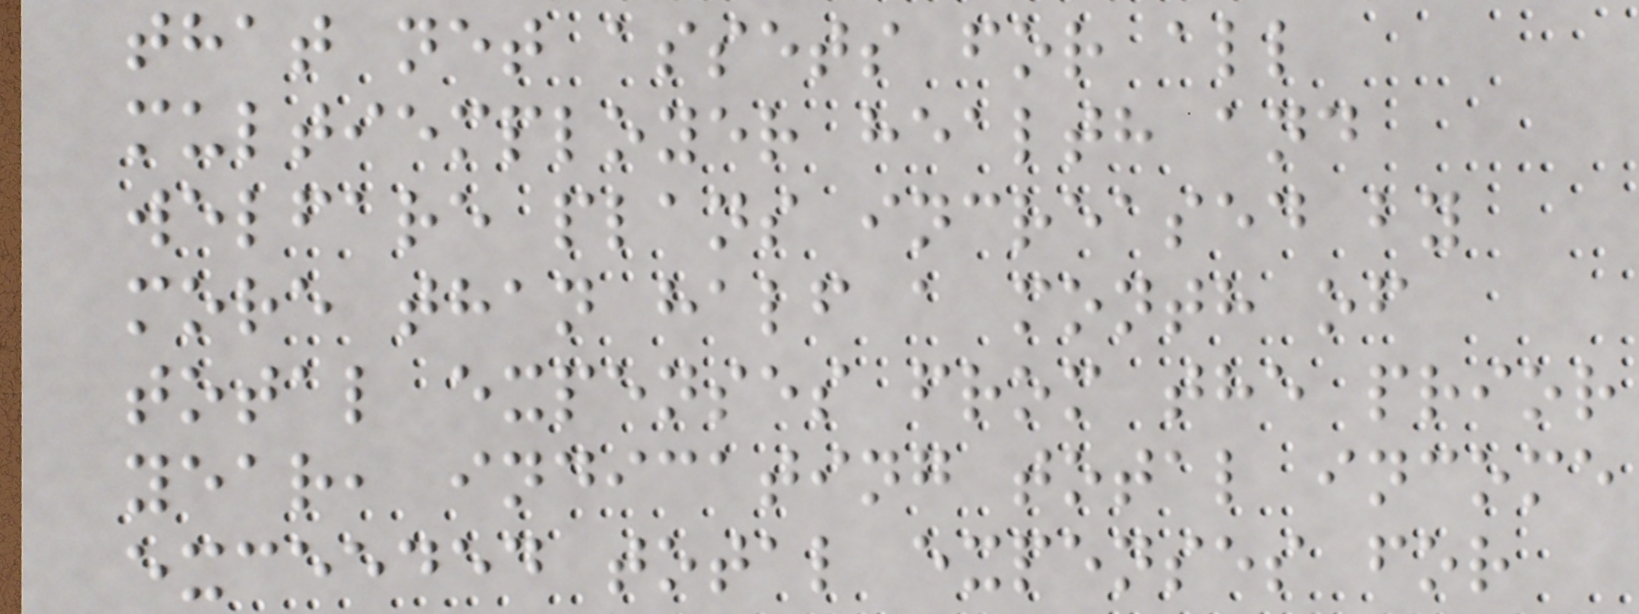that net assets for all
multiemployer health and
welfare plans increased by
more than half a month of
total expenses from the prior
year, indicating total income
exceeded total expenses for
